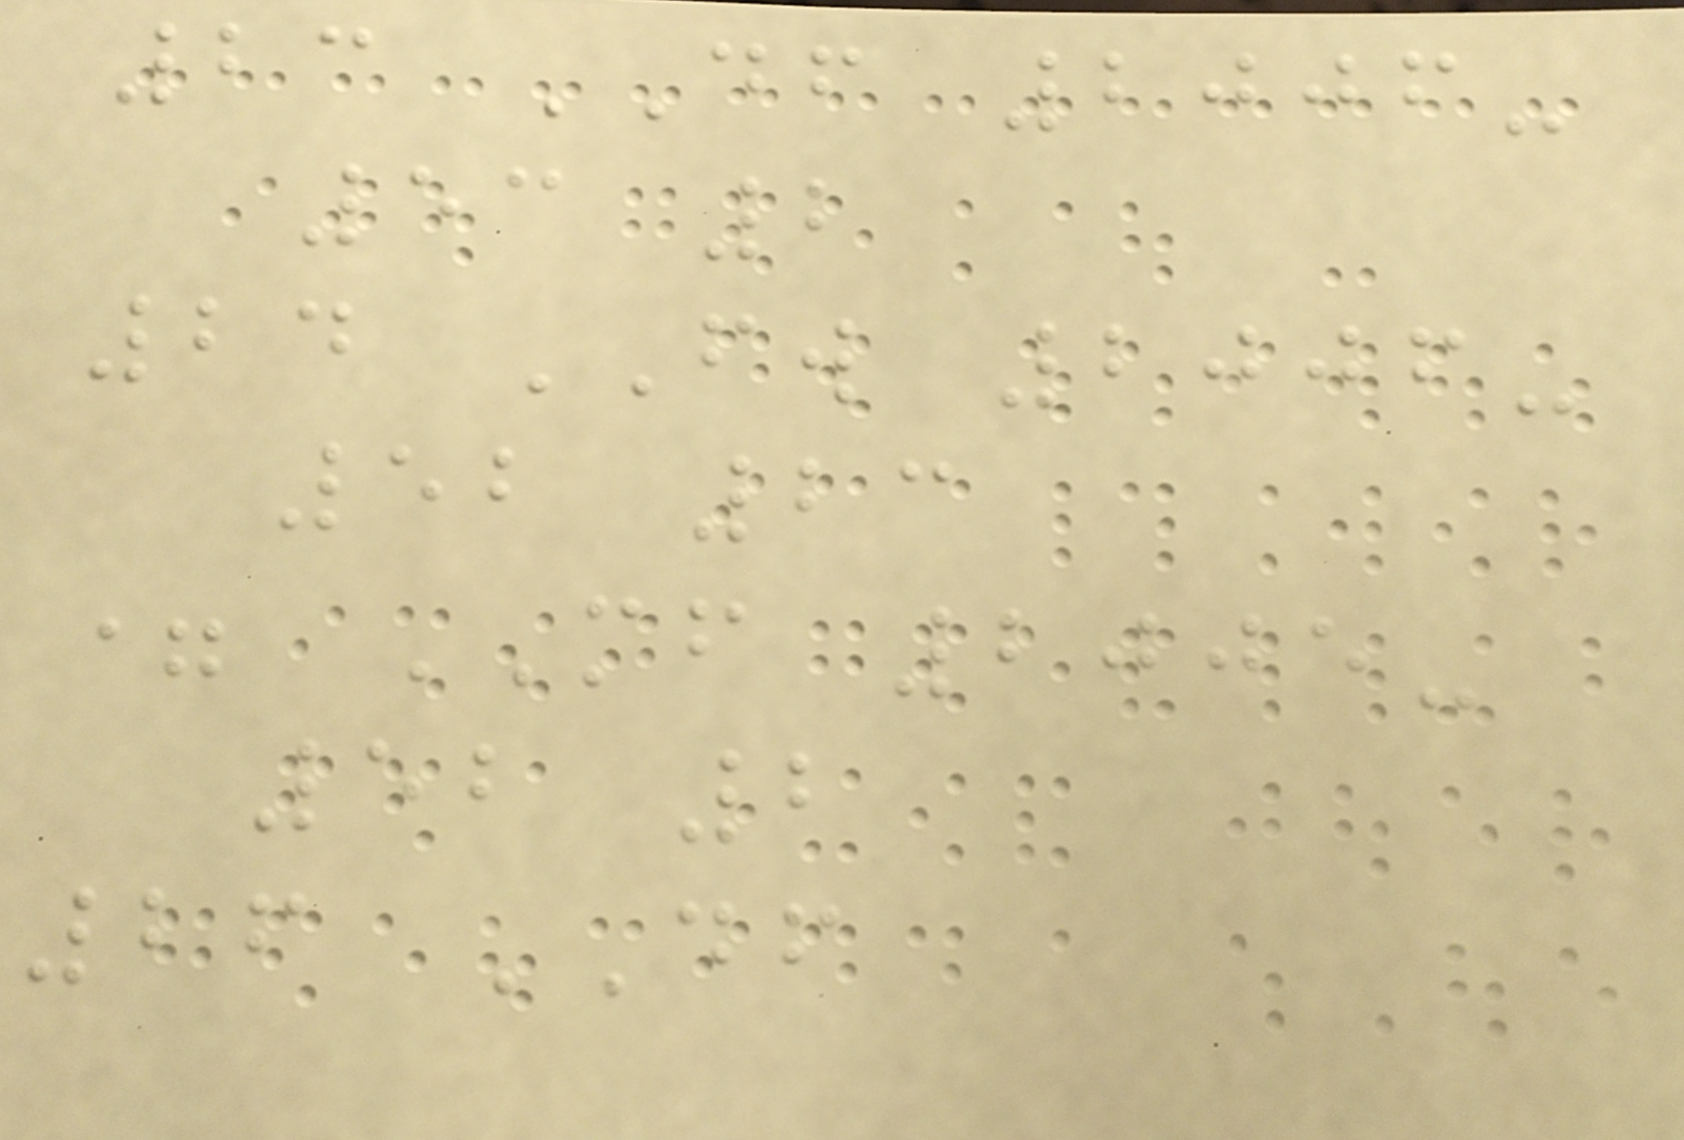23 DF 2006-
53 2
24 FW 2006-
52 23
= MF 2005-
52 2
26 DF
